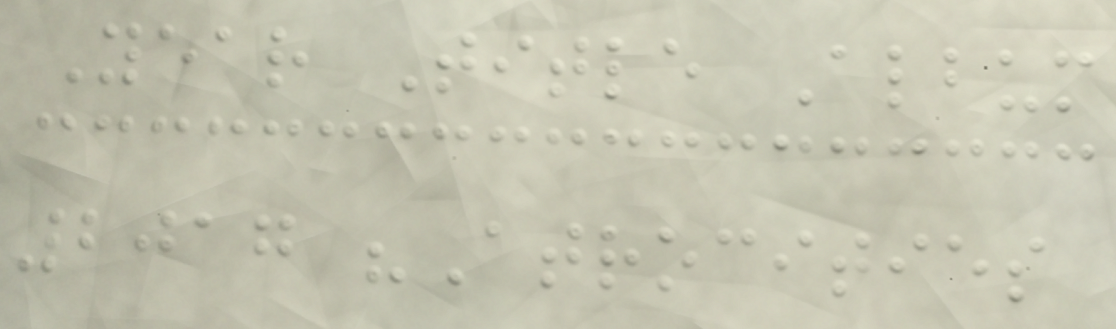Year Title Album
2017 "Atrocities
